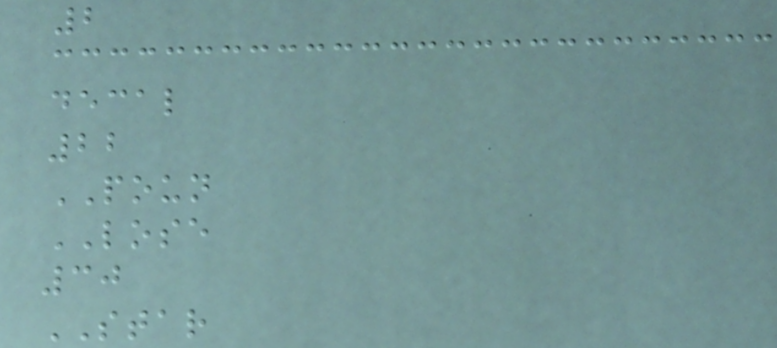2
decal
22
POUN
LOSE
30
STAR
